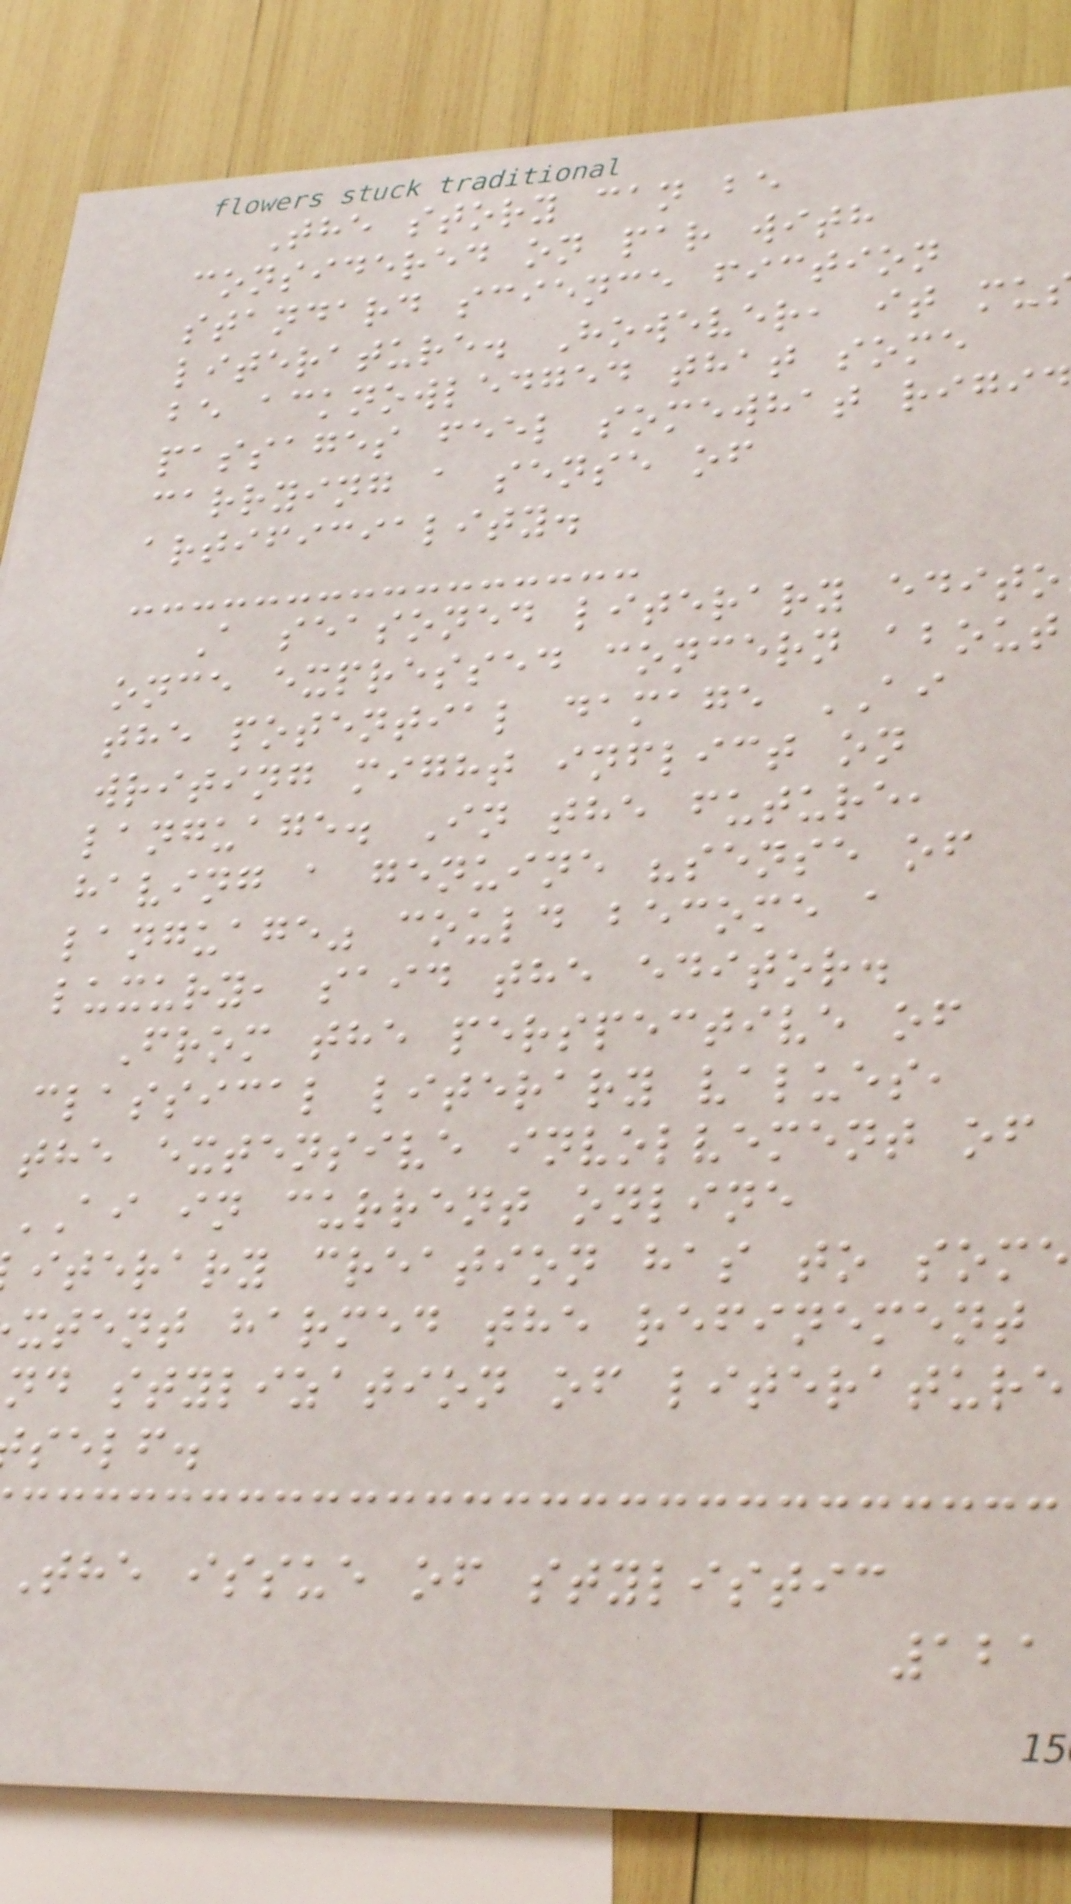The story can be
considered on par with
standard science fiction
literature. However, it mu
be acknowledged that some
passages feel somewhat rigid
carrying a sense of
artificiality.
A seasoned literary edito
once expressed concern about
the potential damage AI
writing might inflict on
language. In the future,
having a genuine "sense of
language" could become a
luxury, said the editor.
From the perspective of
classical literary values,
the extensive involvement of
AI in current online
iterary creation has to some
xtent harmed the refinement
nd stylization of literature
self.
The issue of stylistic
121
